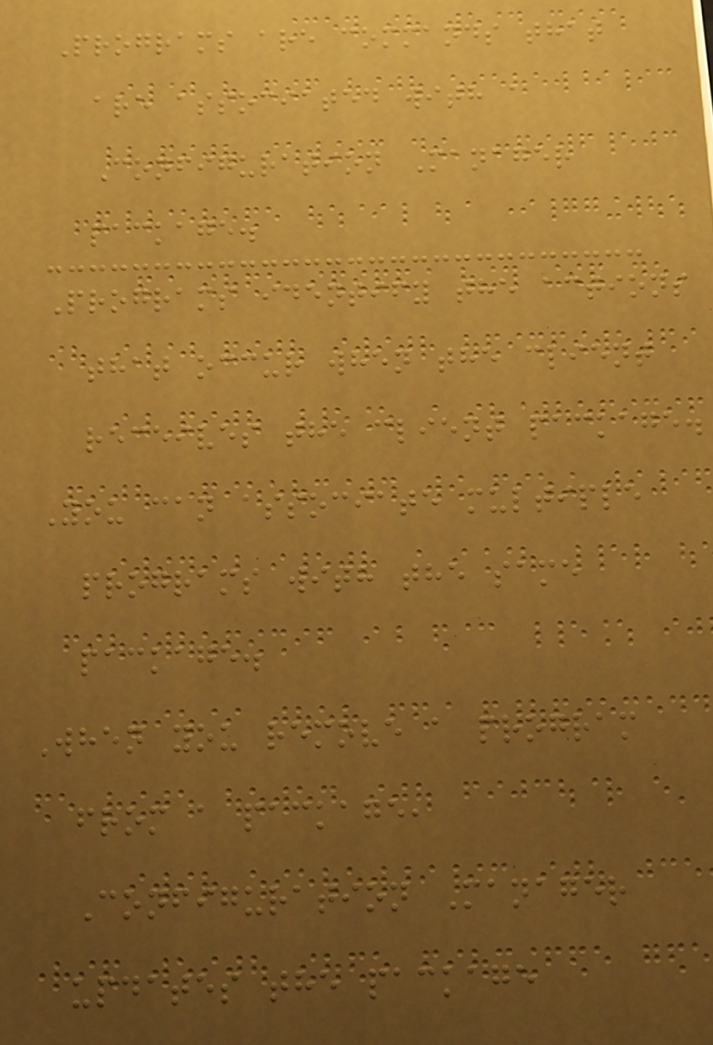Programs are commands that
are associated with a
Configuration Manager
package.
Programs identify the actions
that occur when the client
receives the client package.
You can associate multiple
programs with the same
package.
When you remove a program
from a package,
Configuration Manager
updates the package
